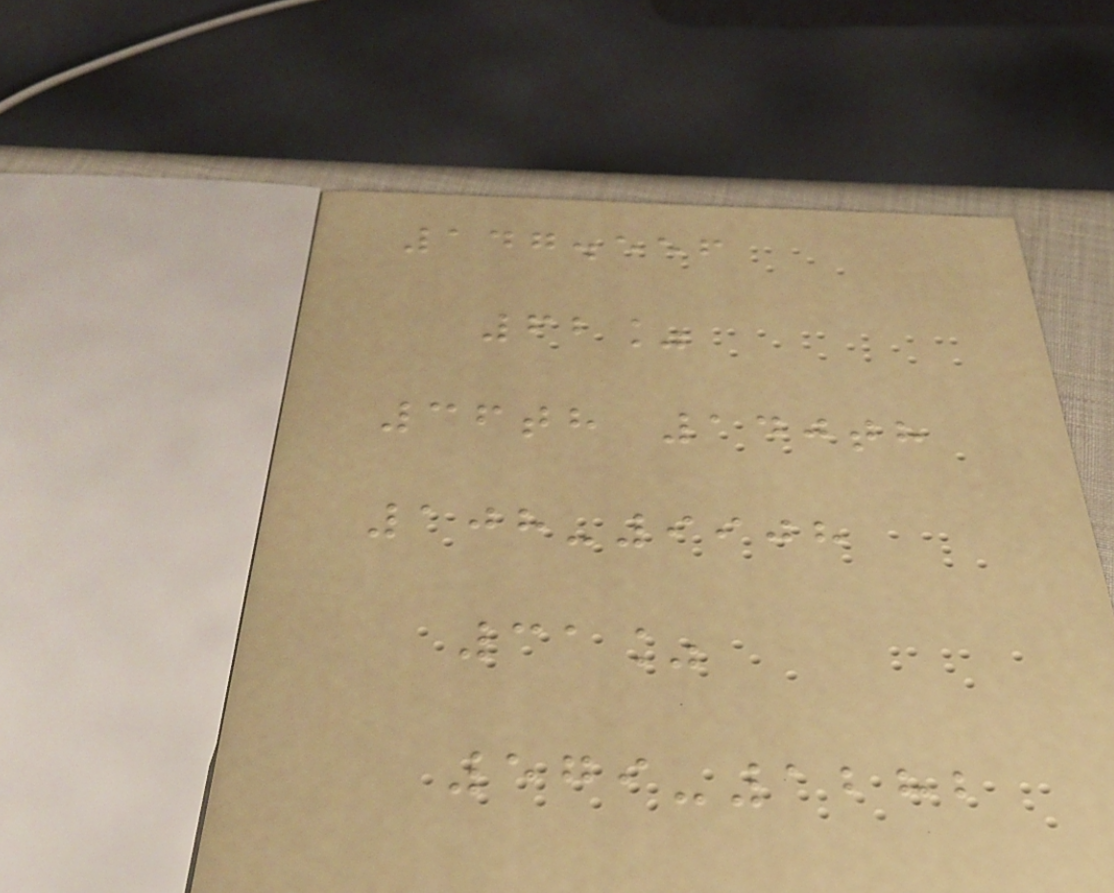147.556
62%
36th 140th
108-9908
31%
579-1282
